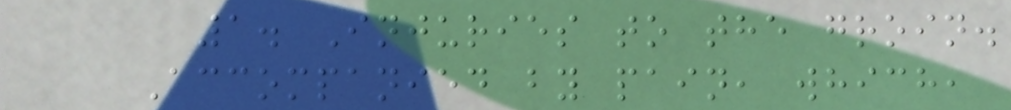1. Injuries to the groin.
Accompanied by pain, which,
